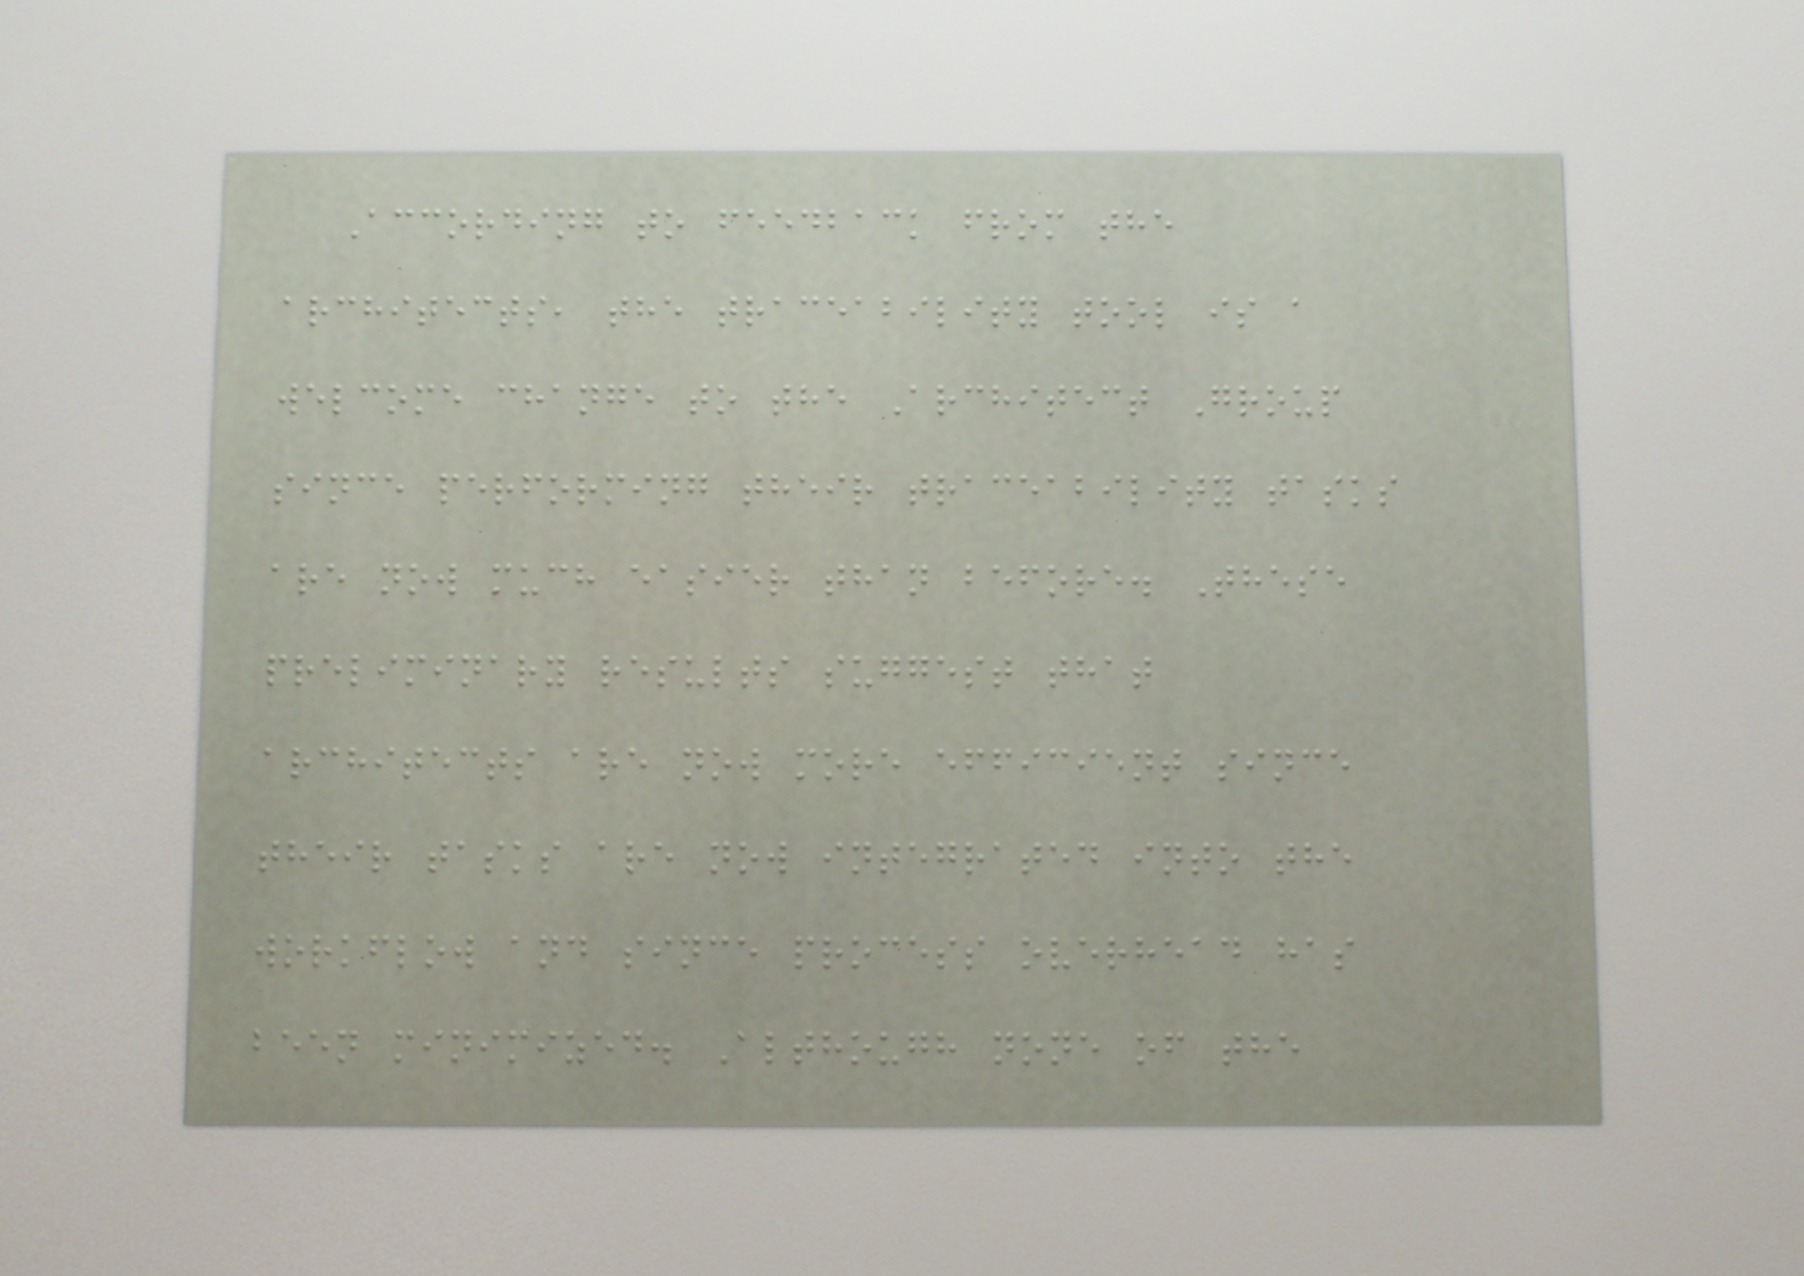According to feedback from the
architects, the traceability tool is a
welcome change to the Architect Group
since performing their traceability tasks
are now much easier than before. These
preliminary results suggest that
architects are now more efficient since
their tasks are now integrated into the
workflow and since process overhead has
been minimized. Although none of the
